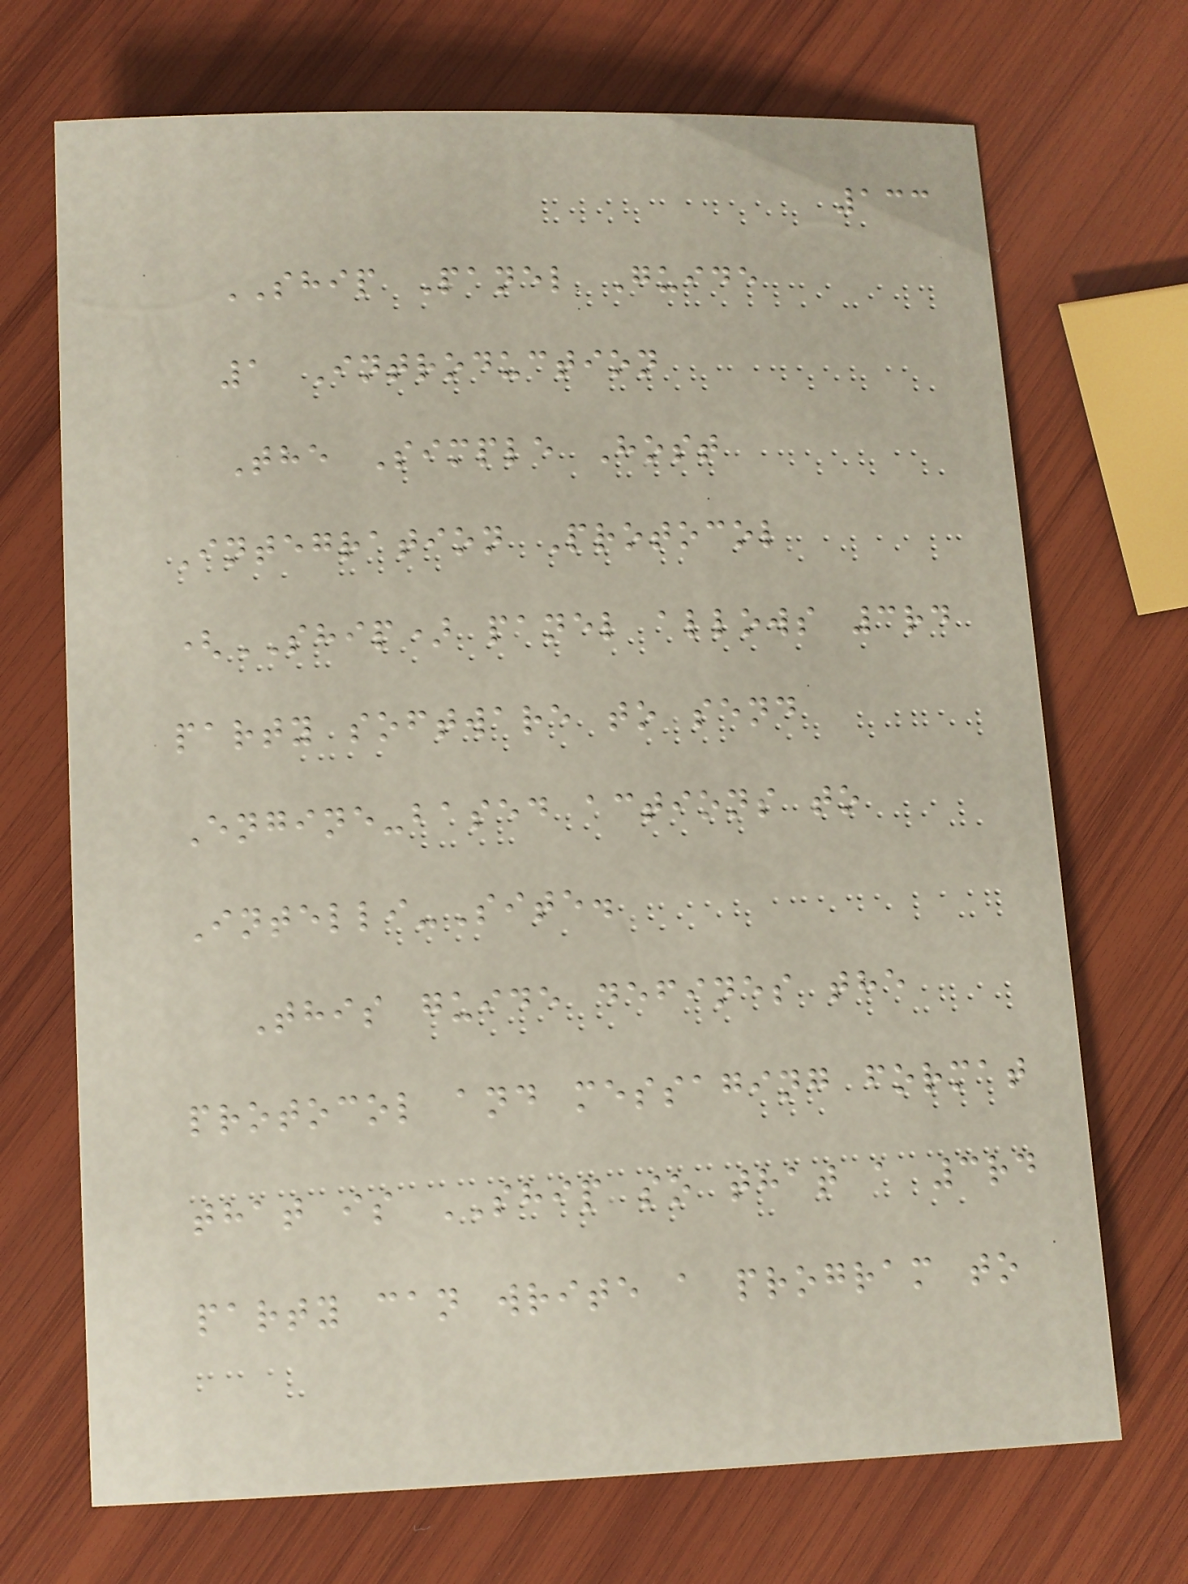133
SHIP Panel Guide
1 Introduction
The Simple Host
Integration Protocol
(SHIP) panel allows 3rd
party software to send
Engine-based actions to
Intelli-Site.
This guide defines the
protocol and messaging format
that is SHIP so that a 3rd
party can write a program to
